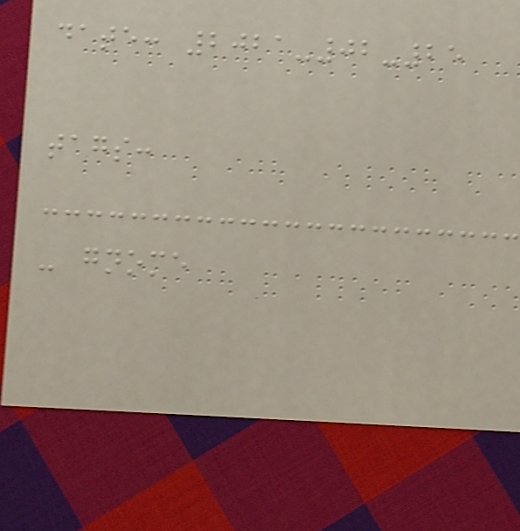date: 2021-02-25
tags:
- gnome
